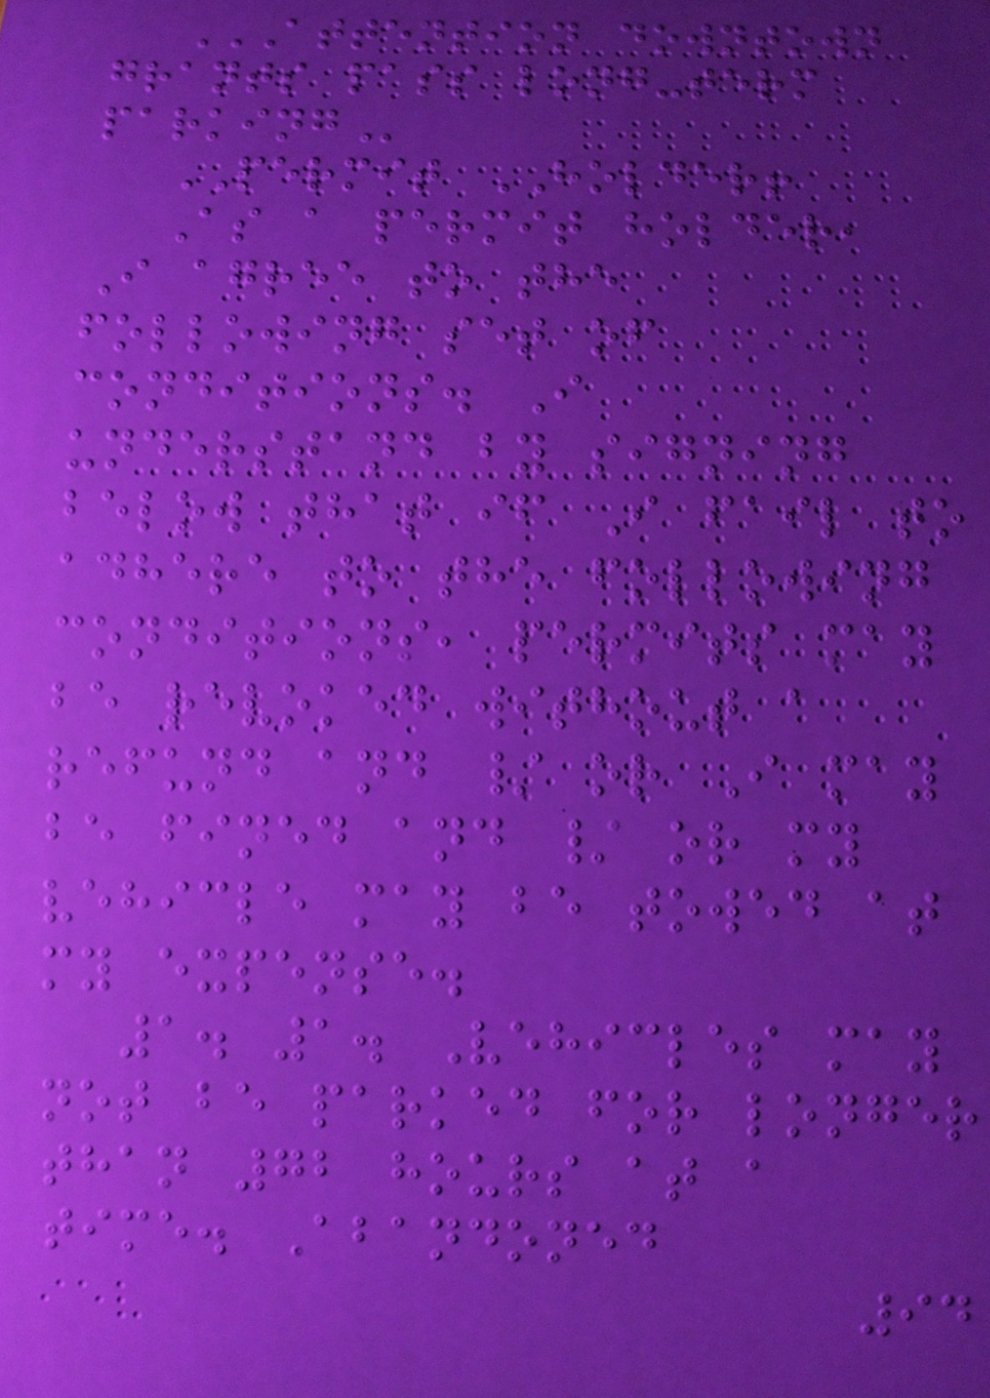ATTENTION DOWNTOWN
GRANTS PASS LONG-TERM
PARKING
PERMIT HOLDER!
As a permit holder,
I agree to the
following set of
conditions. I
understand by signing
below that if I fail to
adhere to the following
conditions, permits may
be revoked without a
refund and / or I may
be fined and / or my
vehicle may be towed at
my expense.
1. 1. Vehicles may
not be parked for longer
than 72 hours at a
time. Abandoned
94
